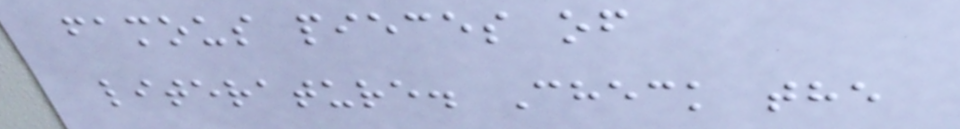famous pieces of
literature. Check the
